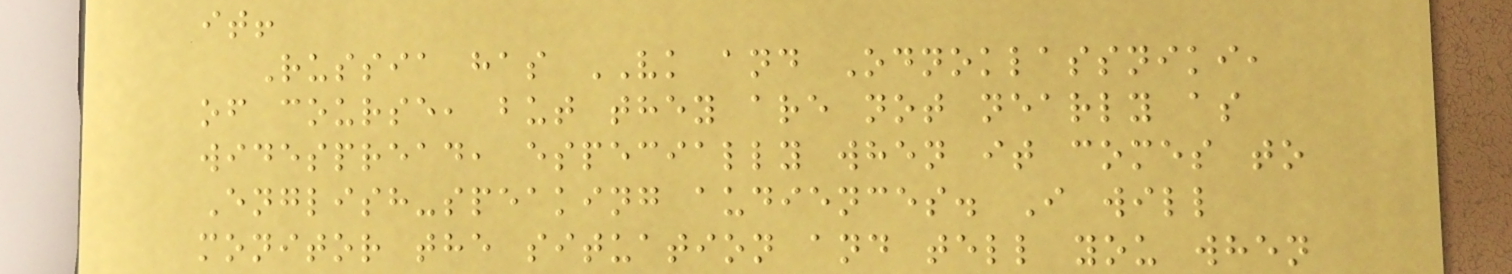it!
Russia has VK and Odnoklassniki,
of course, but they are not nearly as
widespread, especially when it comes to
English-speaking audiences. I will
monitor the situation and tell you when
